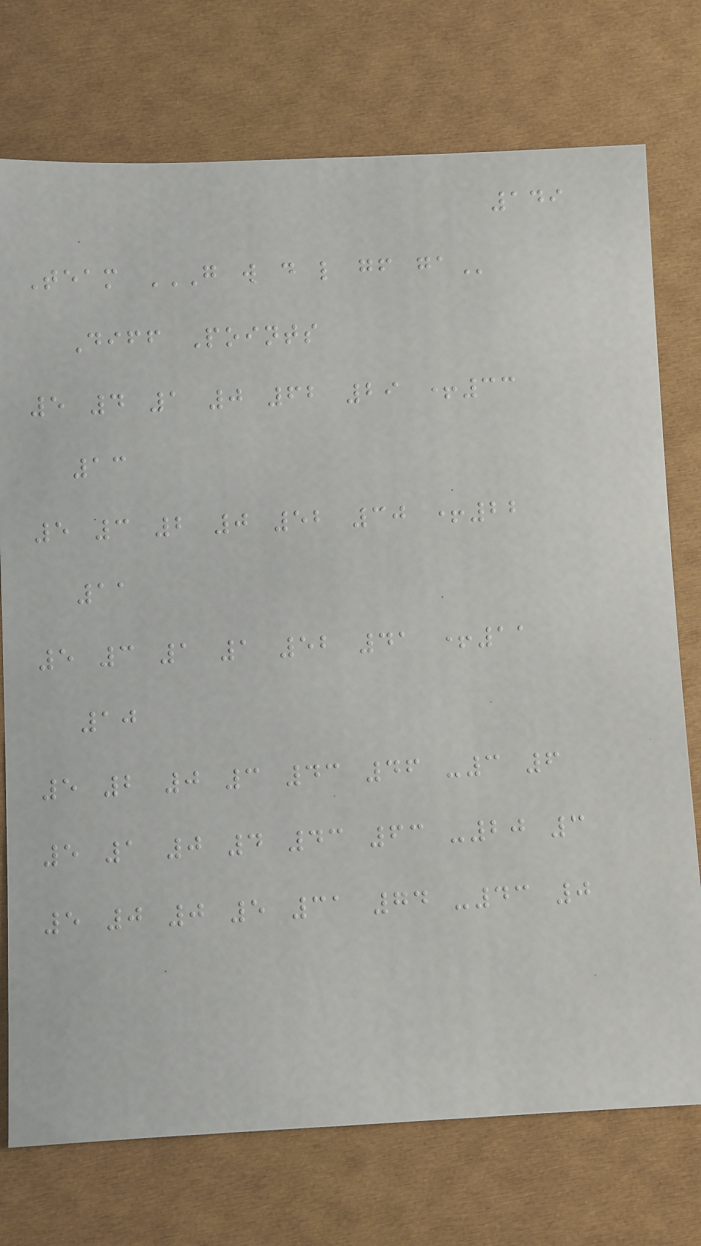149
Team G W D L GF GA
Diff Points
5 4 1 0 62 29 +33
13
5 3 2 0 52 30 +22
11
5 3 1 1 52 41 +11
10
5 2 0 3 43 46 -3 6
5 1 0 4 43 63 -20 3
5 0 0 5 31 74 -43 0
